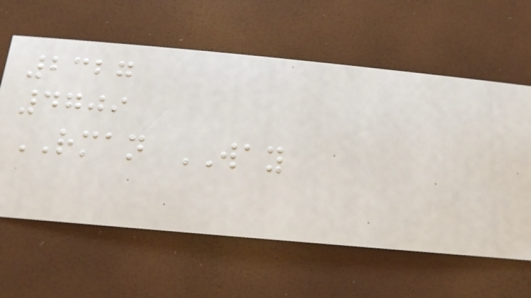2327
4709
RMAN WAY
